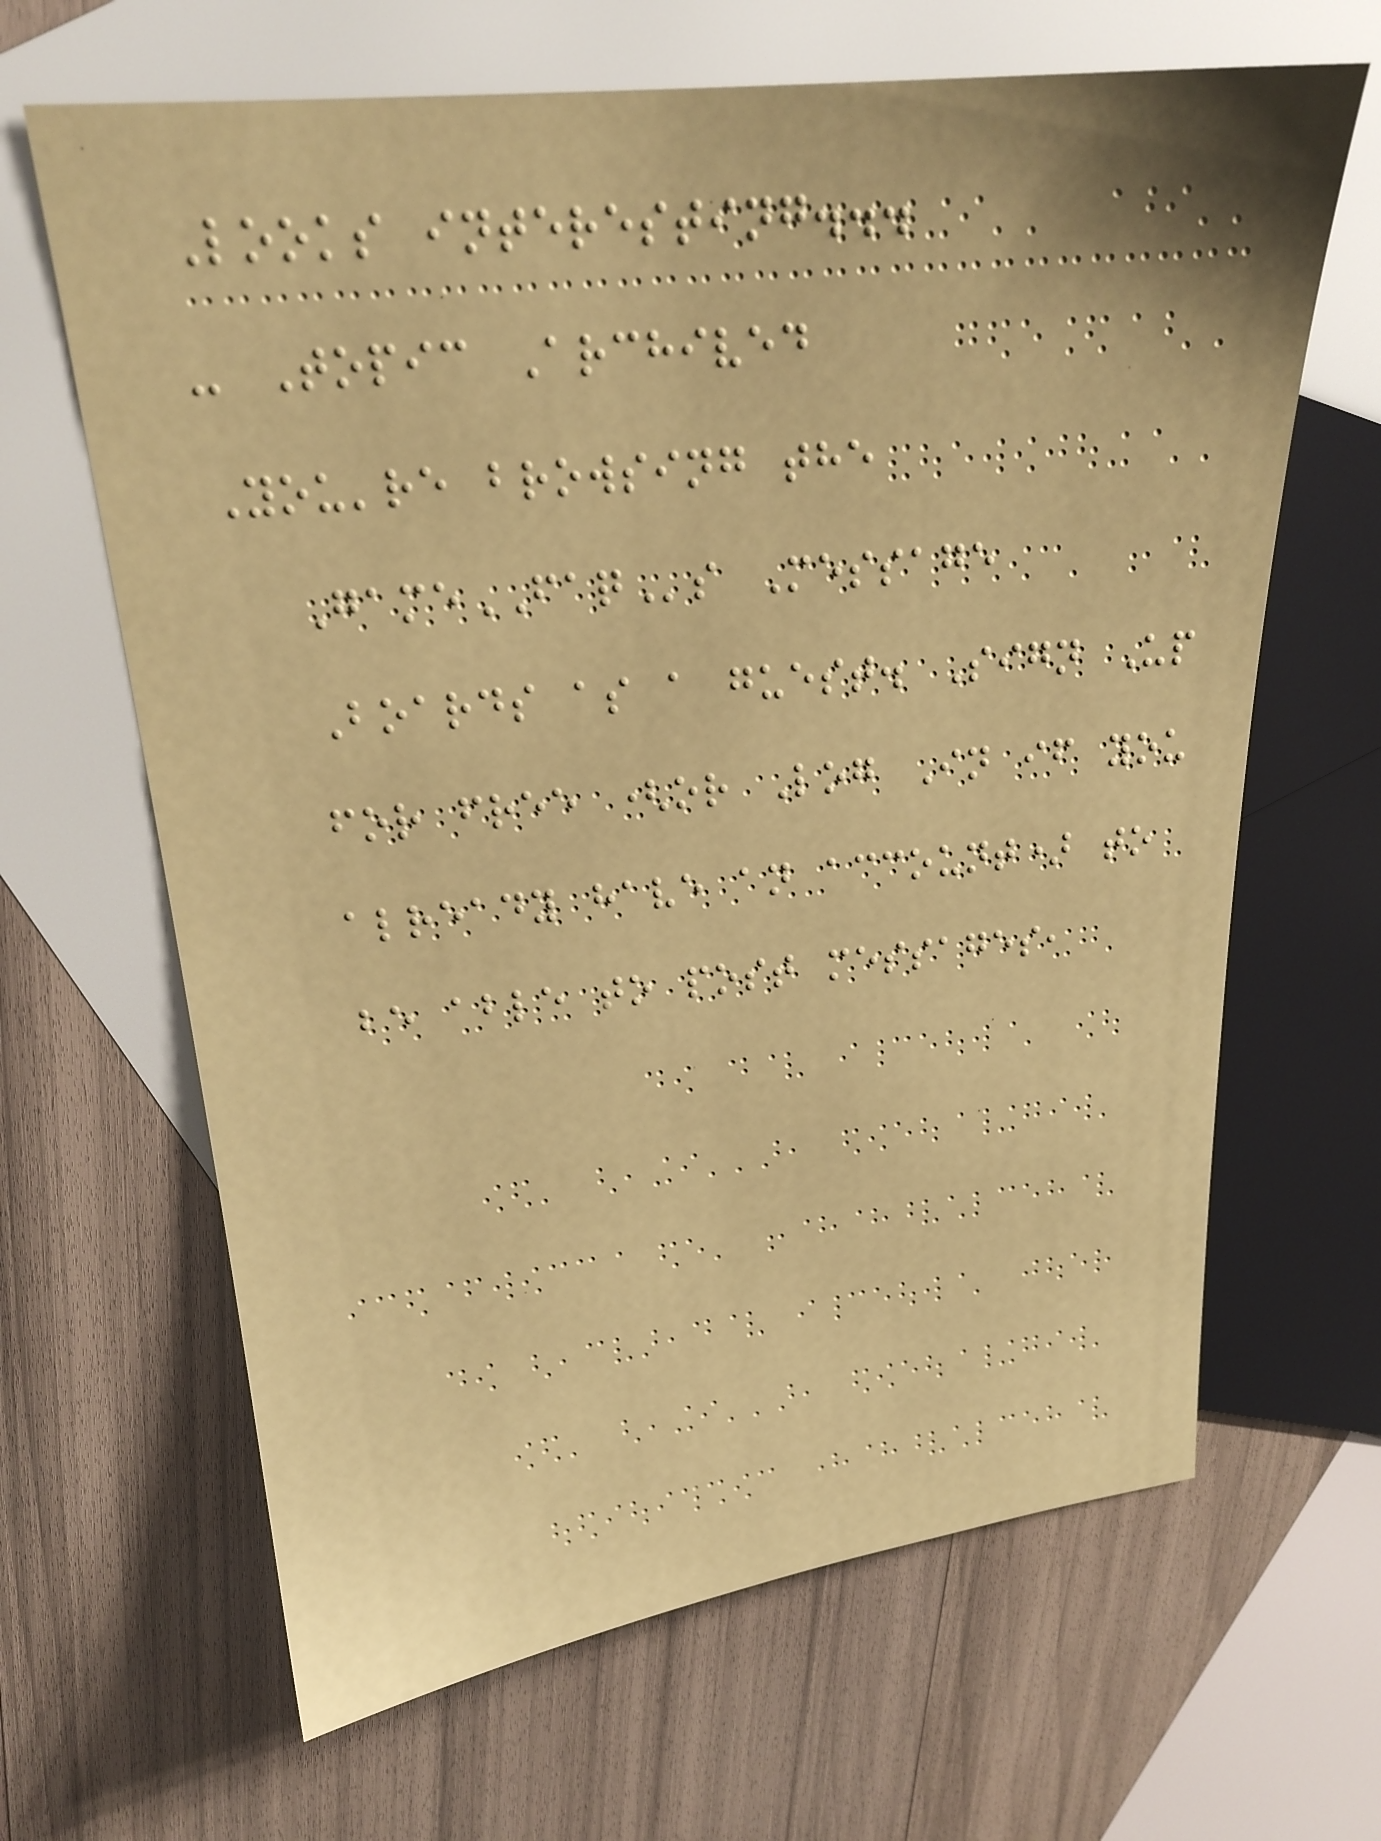Looks interesting...
- Topic Archived
You're browsing the
GameFAQs Message
Boards as a guest. Sign Up
for free (or Log In if you
already have an account) to
be able to post messages,
